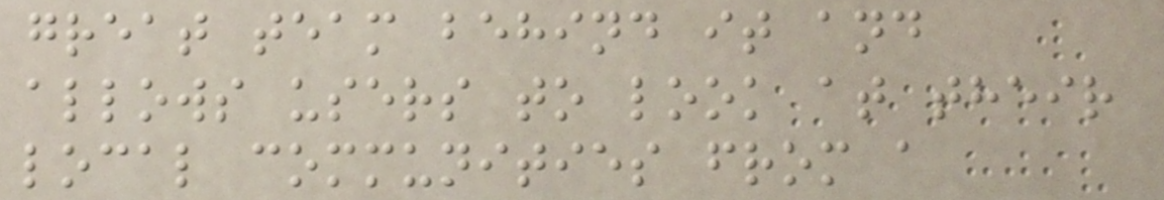great team behind it and
allows users to look at their
local communities from a
